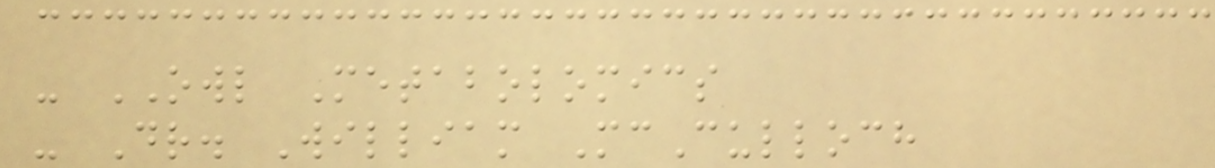- OWL Metabolomics
- Dr. William McCulloch
